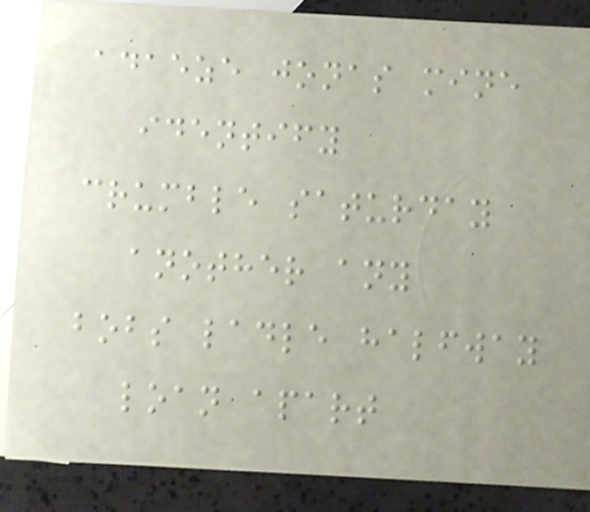adaeze jonas mine
identify
crumble saturday
another any
bobs ladle halfway
loan apart
